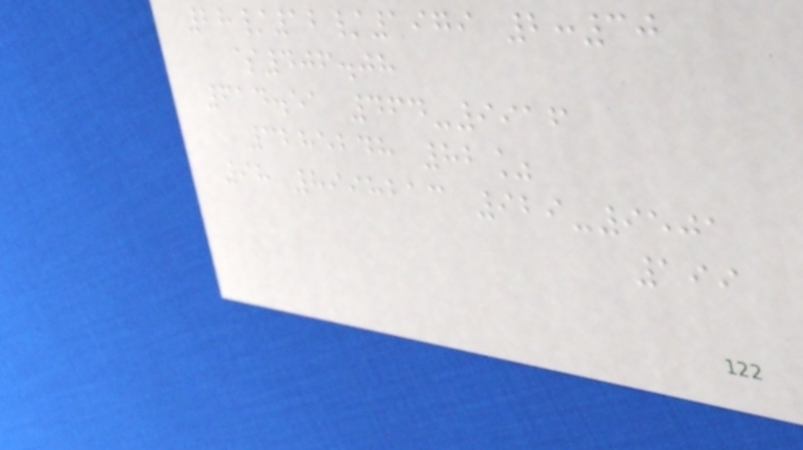28/12/1979 2:30
$406.08
614.51 464-9916
3285248 82%
98 8998213 929-9501
199
